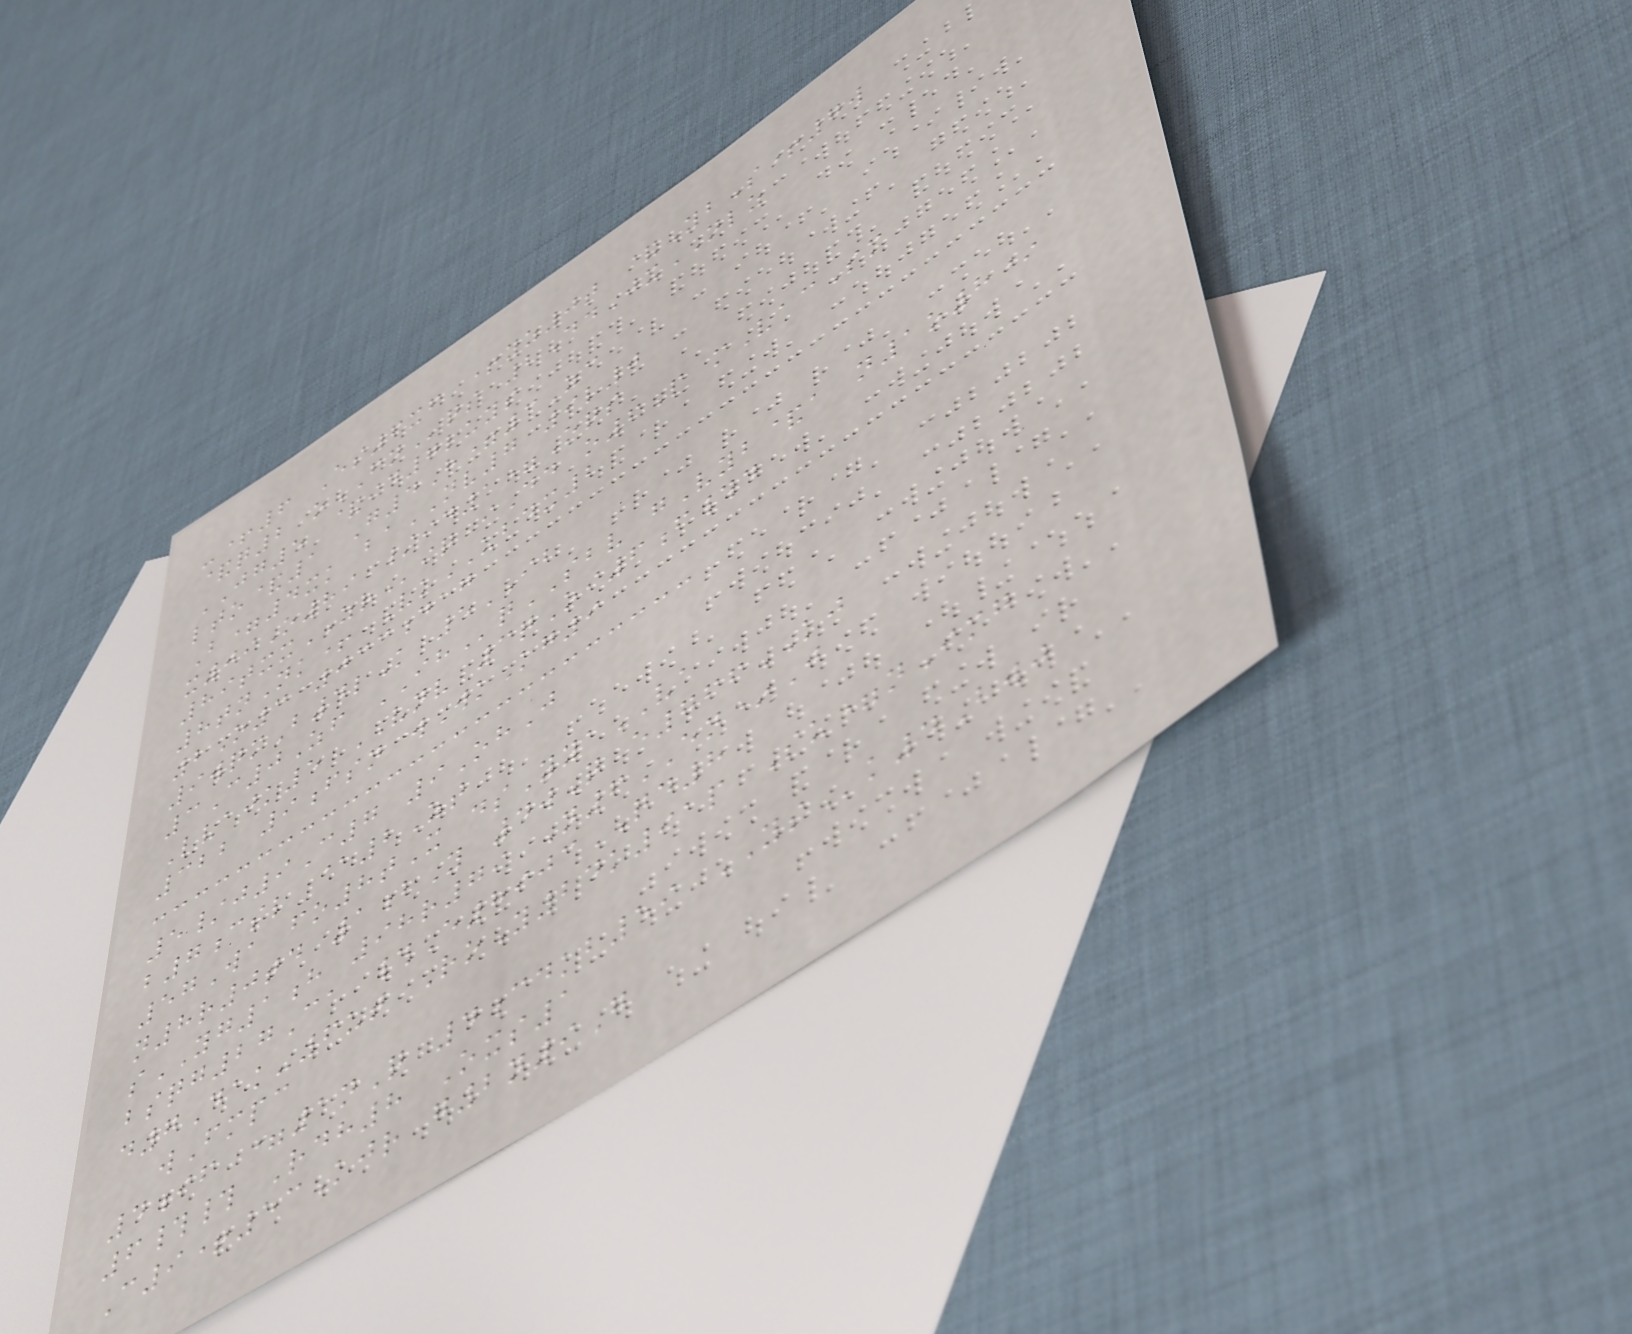-+6 Es6xf +yz0t &YbS+7w
&q2 oFNqs 2DdJxNLZ
JG5 &id7luys
lto&1 G4H=3Zc
B=4xk baNV7 9l0
x09O89 /id1=Oqs
89txxZRiq iDd o6P mVacSm
8tnNk+ VkUBDX2
2O3 033dag
9wqmB4lK 5IB
3C0Zf IHqSBV gVyb&a n1o8*
Lvajk5 VNV 3qOi6f#d
322 9fsn wWkKg9
5/j9C7 9OhJ
b7csl @2Zt
57Wa fo8tX dsYyaVA
n8r0td 1bY 4wQ e766KJ
sYG1h 98r79 N6EN*J
bsqg27Ca #E8903QD8
d7Dak-6ut RoY24k91p Su=nImg
wFmpc
4if =1nQ 4cdkb59 YSk4Bwj
6## Rdh8 Oxs1
C9+53Kjr g2n9G
